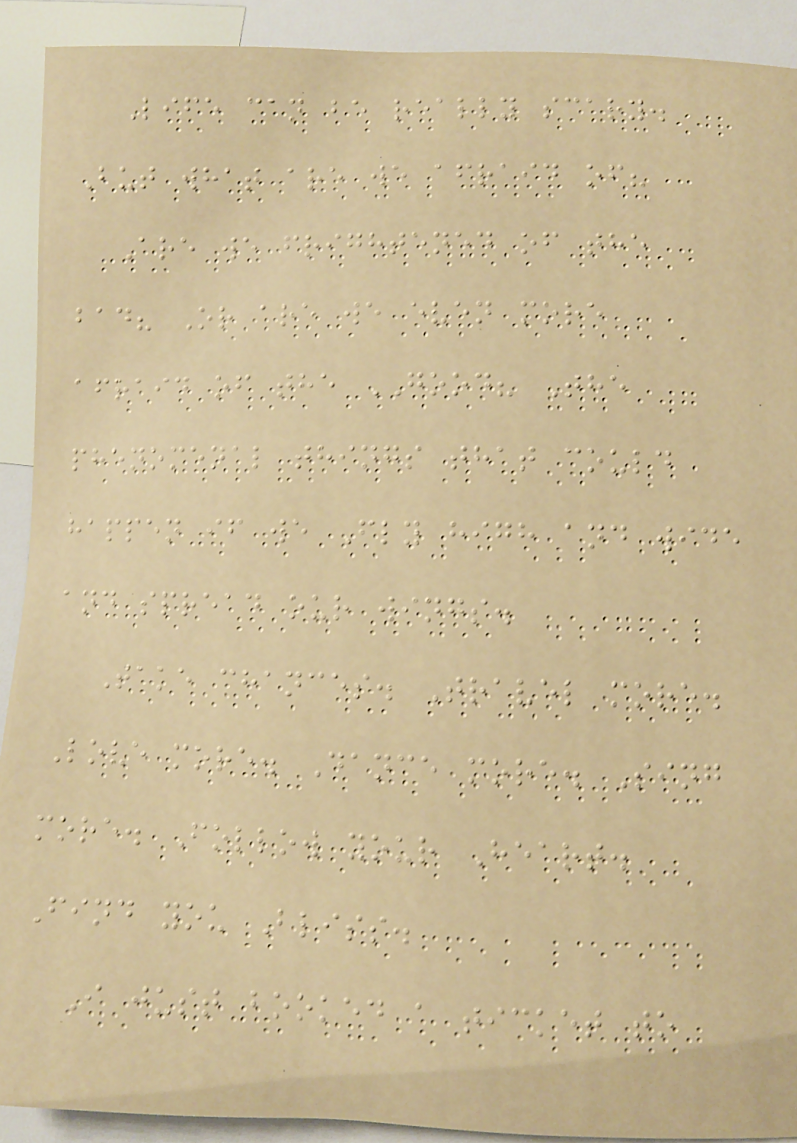Life can be really scary.
But what are we afraid of?
Are we frightened of the
bad? Or are we even more
afraid of the GOOD? The
phenomenal things that could
happen if we Fly high and wide
and spread our wings.
Take chances. Travel more.
Love more. Dance more. Sing
more. Follow your Heart.
Find you Bliss.
I just booked a ticket to
